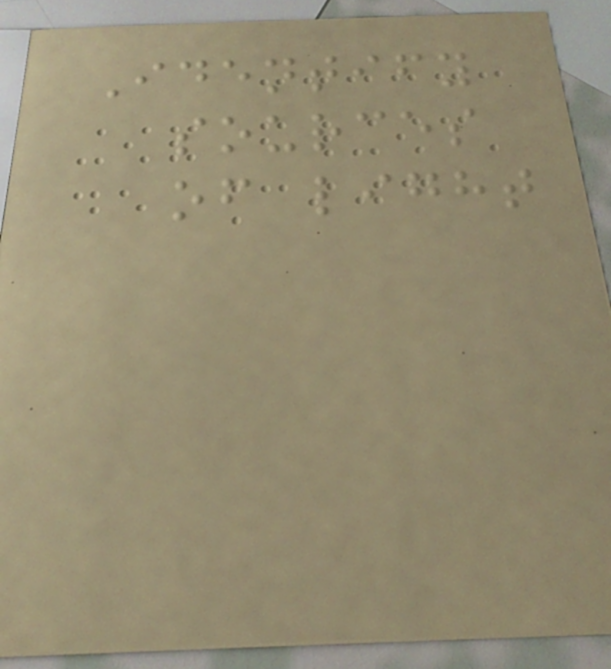Identify
sources
of light
